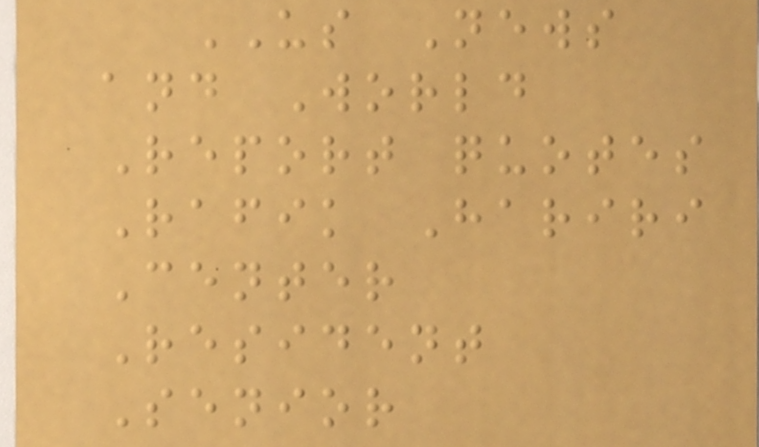US News
and World
Report quotes
Rafik Hariri
Center
Resident
Senior
